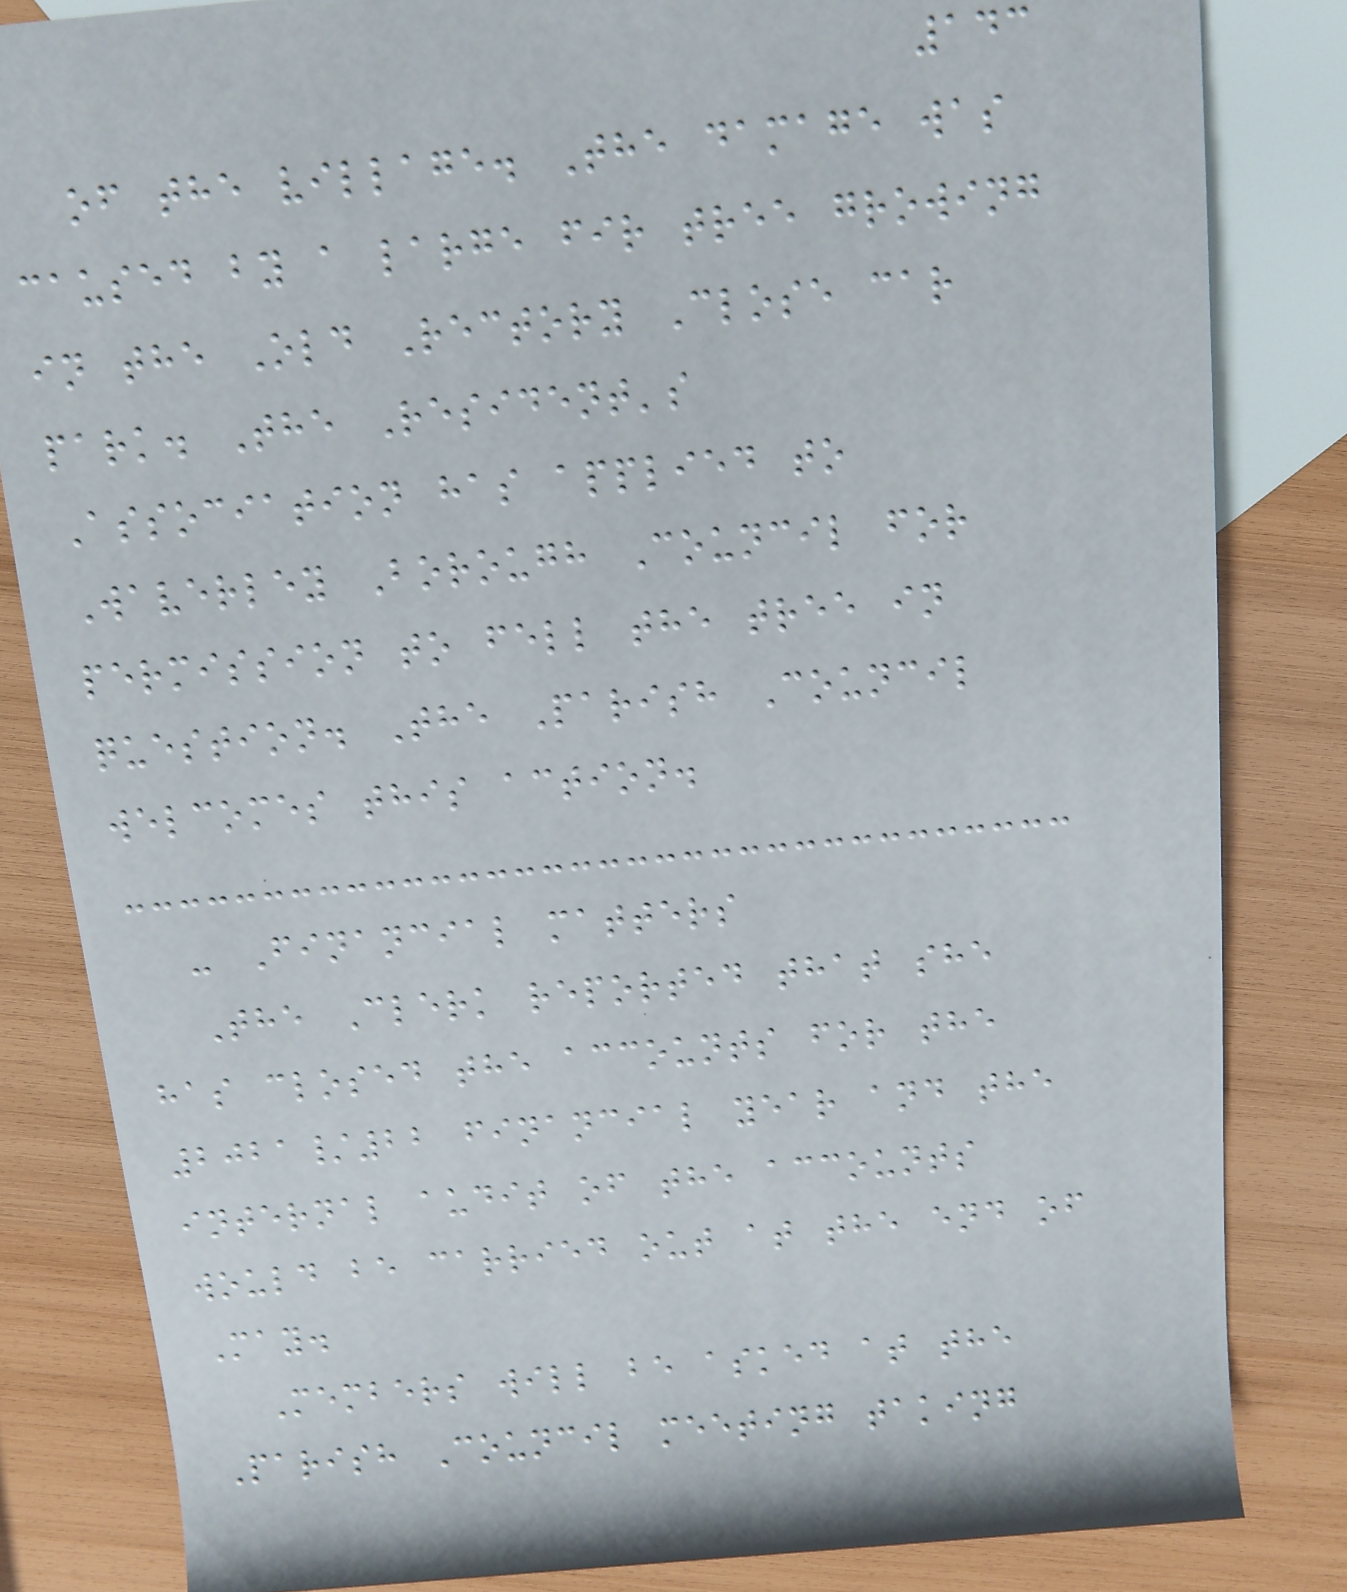143
of the village. The damage was
caused by a large fir tree growing
in the Old Rectory Close car
park. The Resident's
Association has applied to
Waverley Borough Council for
permission to fell the tree in
question. The Parish Council
welcomes this action.
- Financial matters
The Clerk reported that she
has closed the accounts for the
2021/22 financial year and the
internal audit of the accounts
would be carried out at the end of
May.
Members will be asked at the
Parish Council meeting taking
